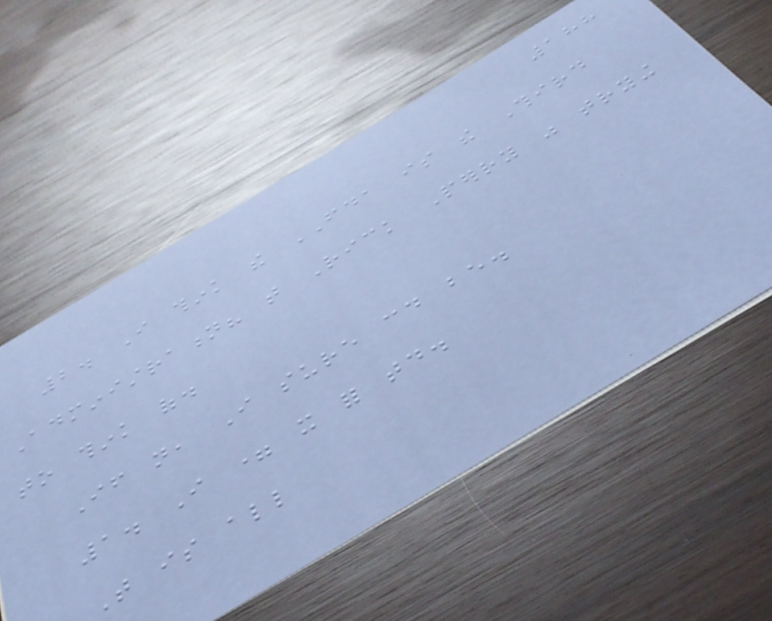188
2. I think the FDA is the Third
Administration? that Rick Perry was trying
to think of.
If not, I sure could be.
1. I = it for today.
That is all
